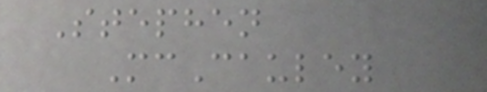Stephen
McCauley
